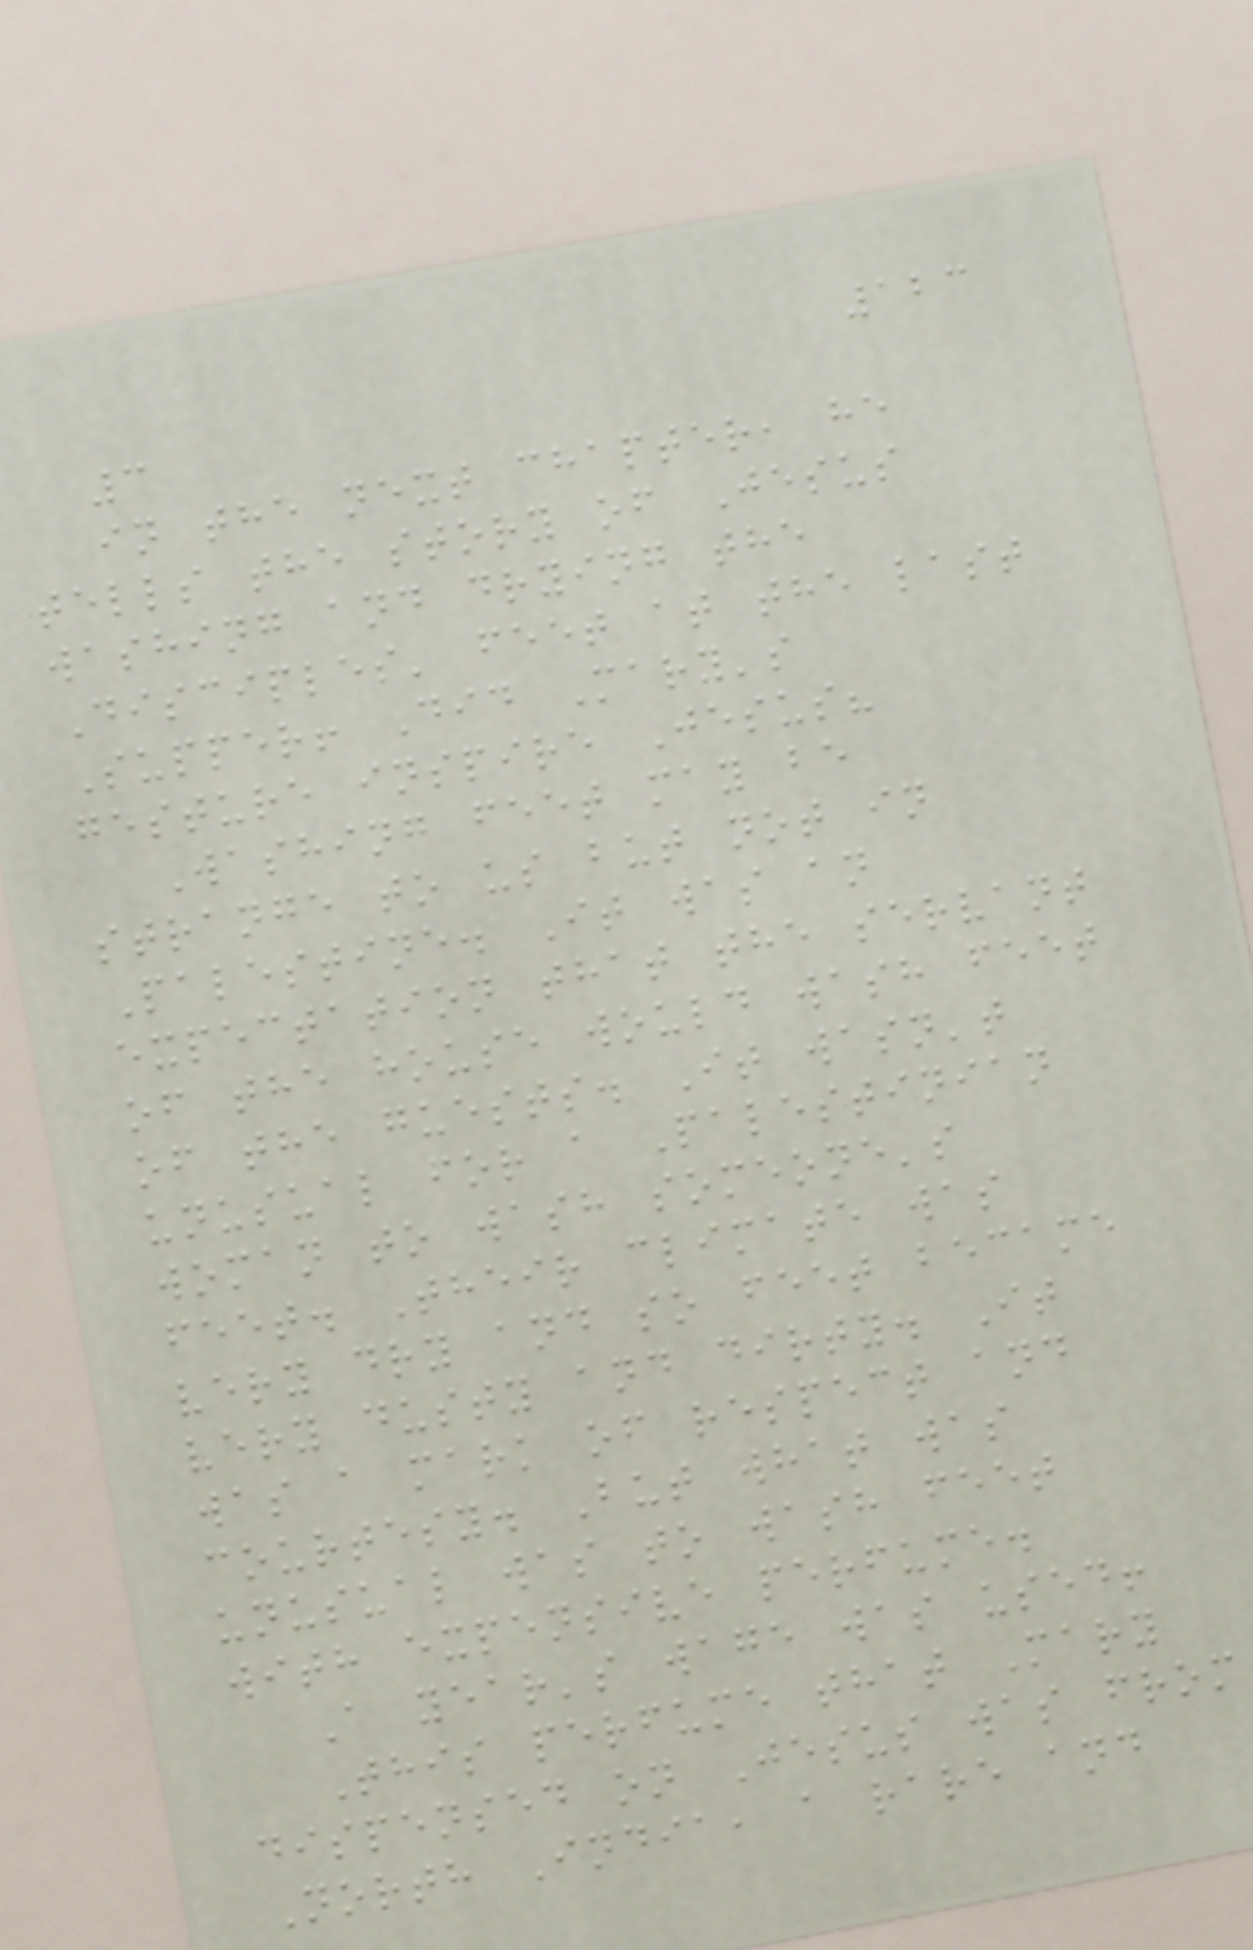123
3
in the next chapter, he
tells the story of Jesus
washing and drying the
Disciples' feet at the last
Supper! Did Mary's
gesture inspire Jesus?
Washing feet may be
strange to us but not in
Palestine. It was an
expectation that the servant
of the house would wash feet
of the guests. It wasn't
unusual for a Palestinian
woman to wash someone's
feet. Their climate was
very dry and so feet became
very dusty and dirty. It
was a mark of respect and
courtesy. But what was
unusual was to wash feet
with expensive perfume.
A year's wage was used!
This perfume that Mary
dispensed on Jesus was from
North India, a rare and
